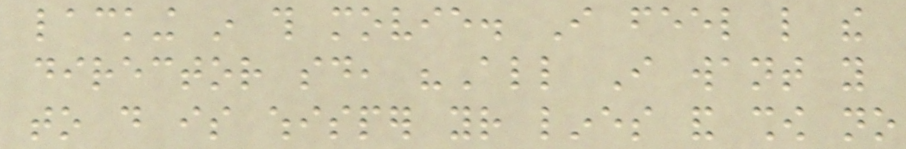lacking in this movie. I feel like the
director said, "All I want you
to do is whisper your lines and show no
